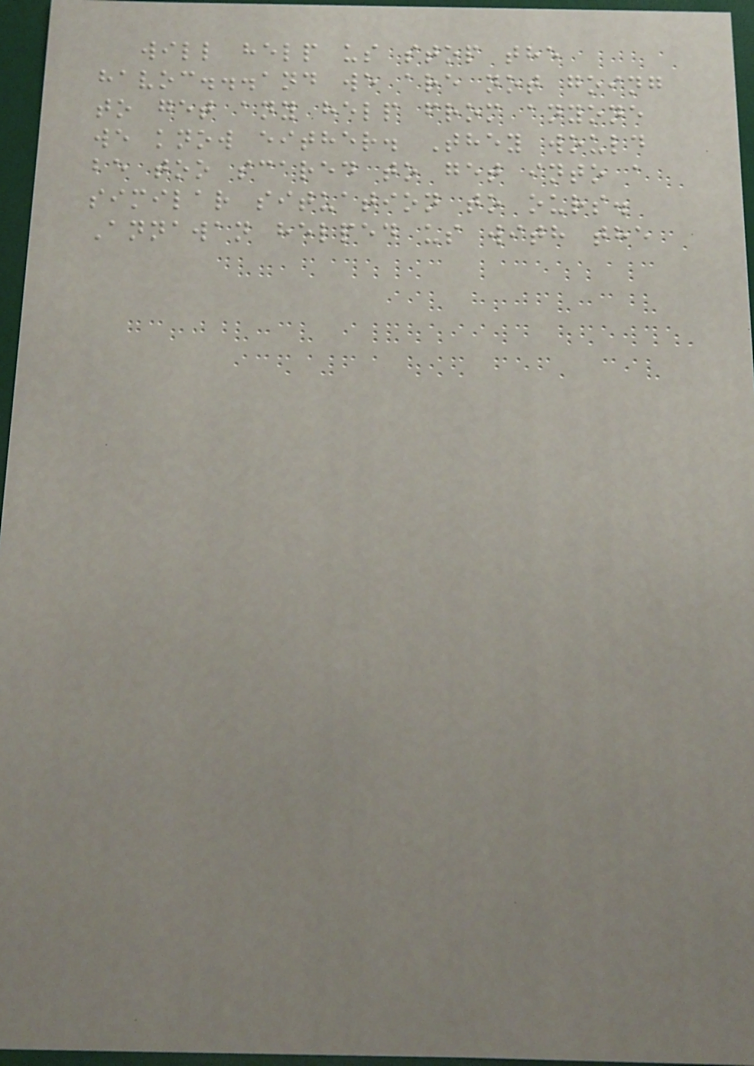will help us stop the
havoc...and we are not going
to get any help from anyone
we know either. They would
be too scared to get into a
similar situation to ours.
Annawan helped us with the
